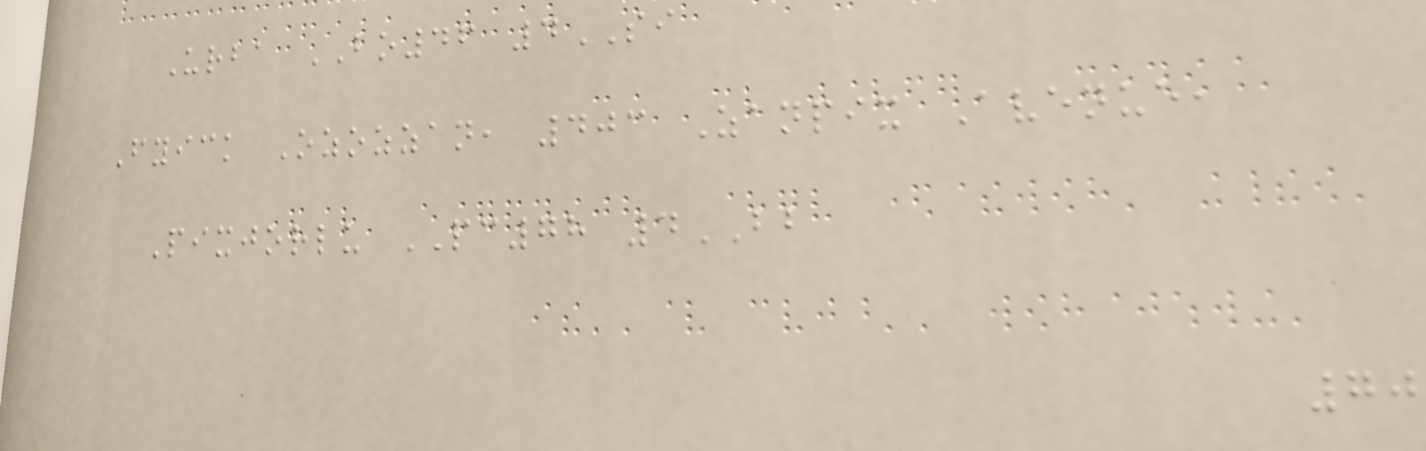Urba BO46 4SI
Fyick Ozozzan, 403 Zanpix Avenue,
Pixjorlu PC78 4BB
70
